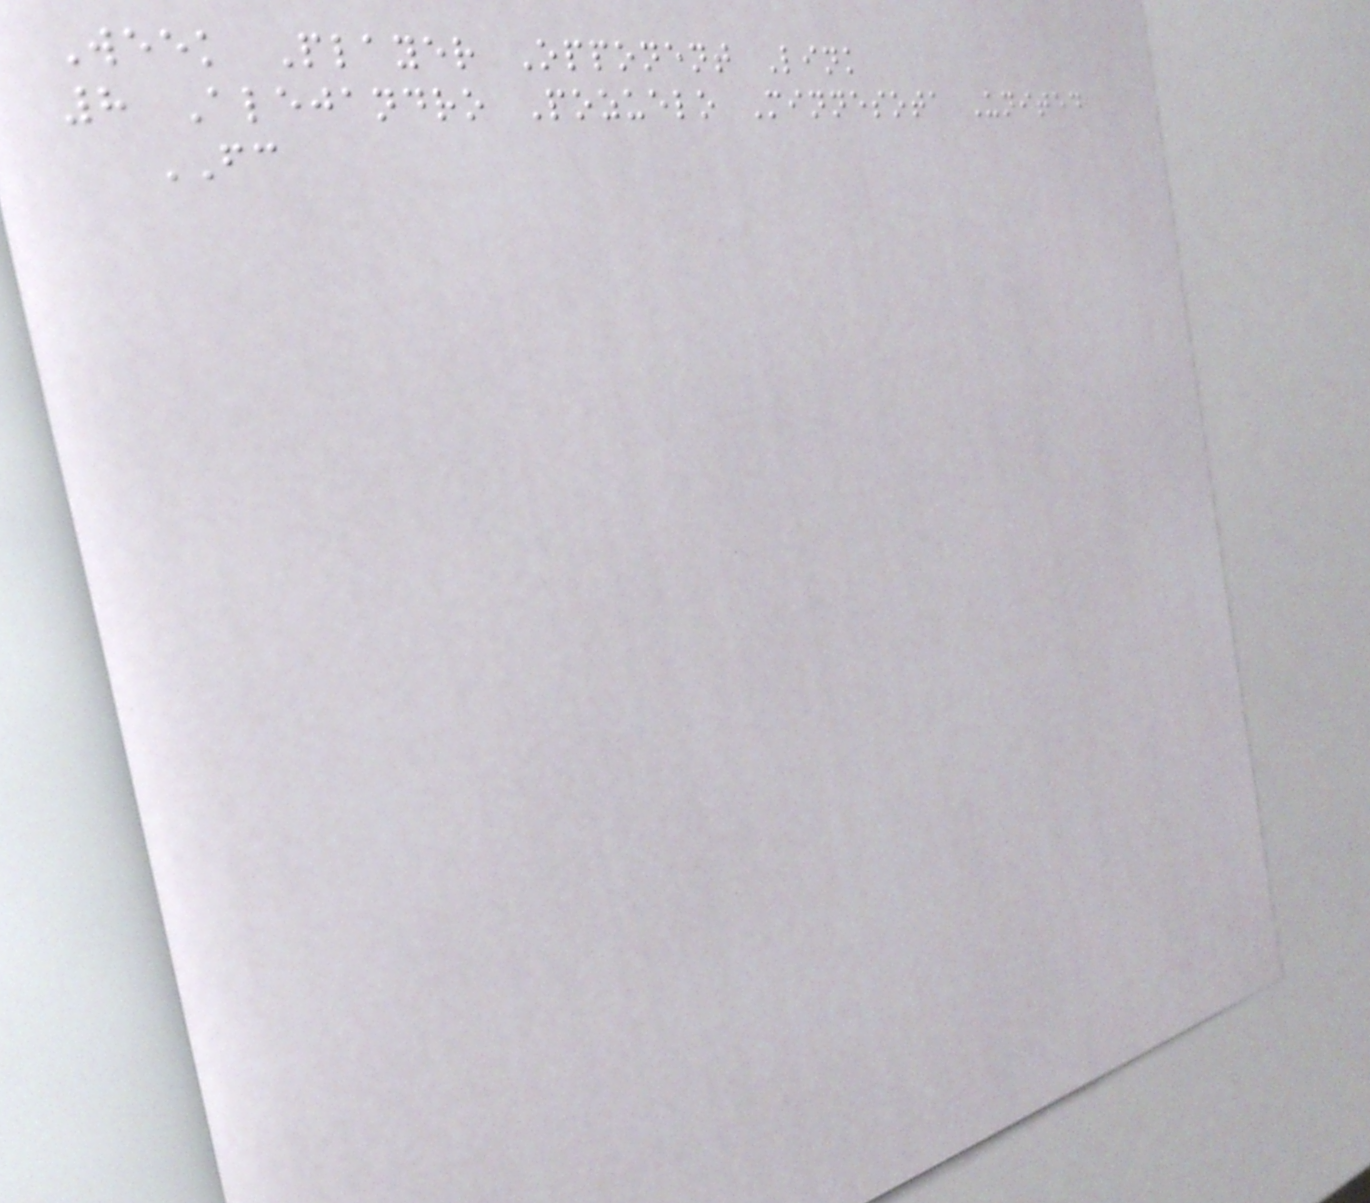Week Player Opponent Link
8 Alejandro Pozuelo Minnesota United
FC
